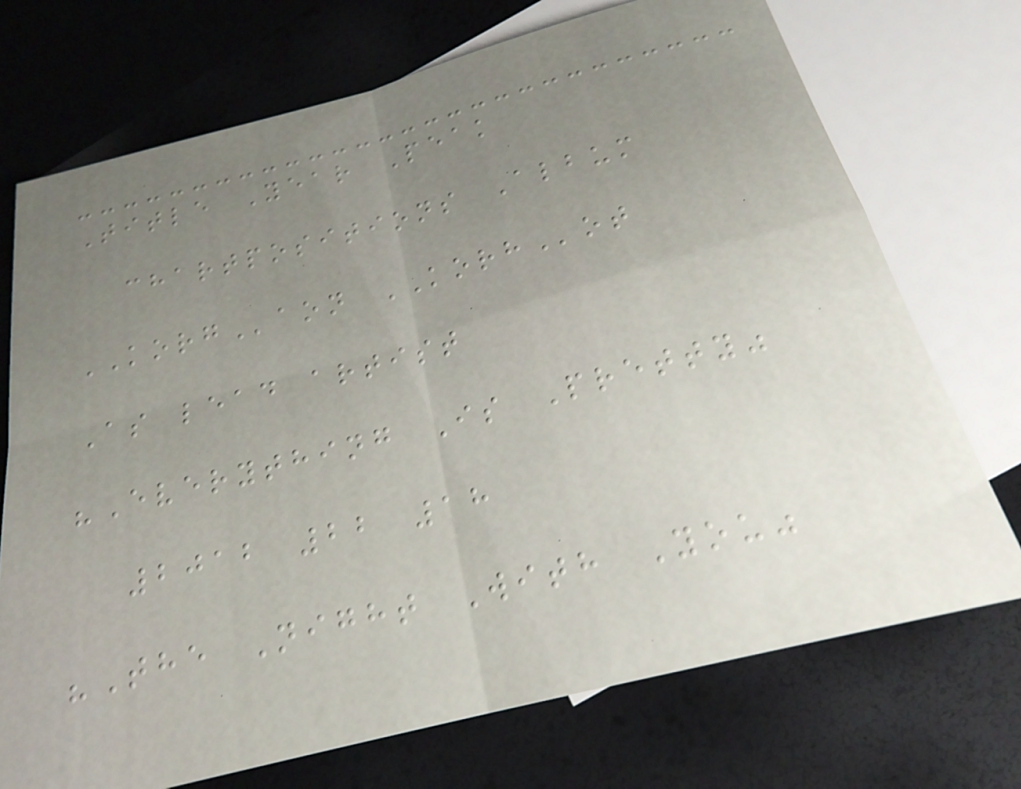Title Year Peak
chartpositions Album
KORGaon KORHot
As lead artist
"Everything Is Pretty"
2012 22 18
"The Night With You"
